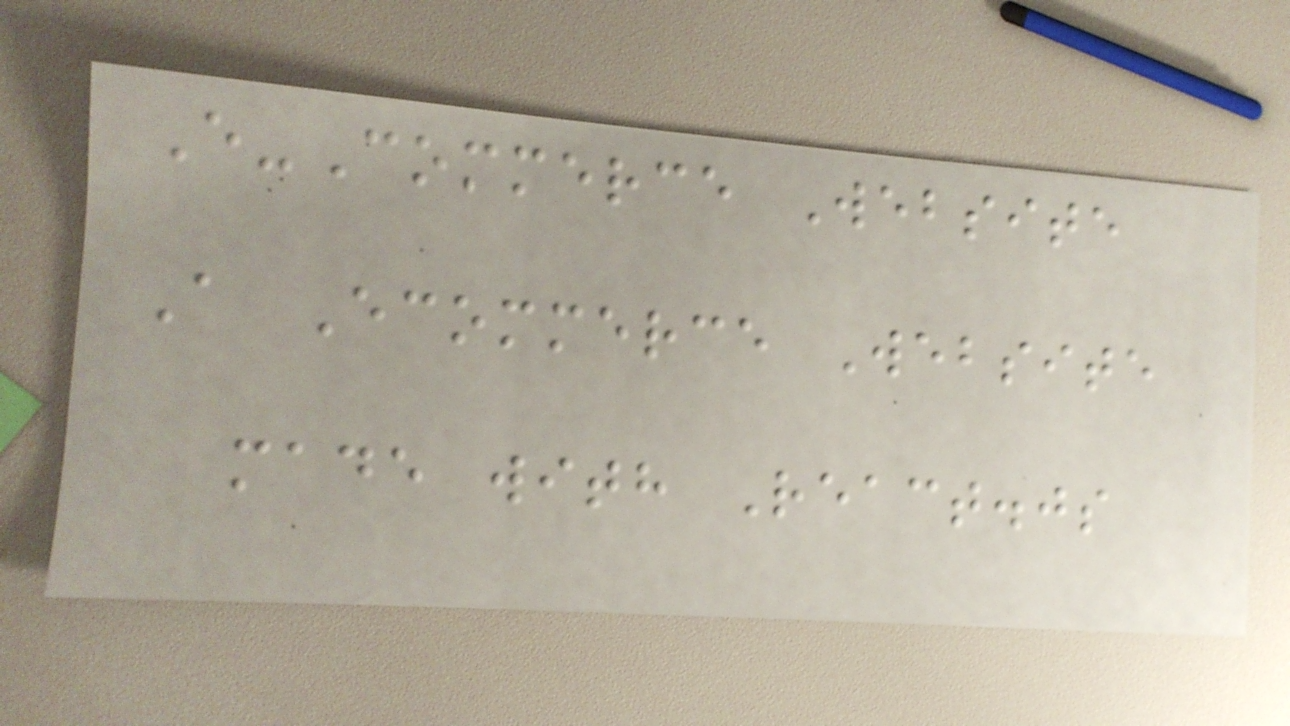E-Commerce Website
A Ecommerce Website
made with React.js
